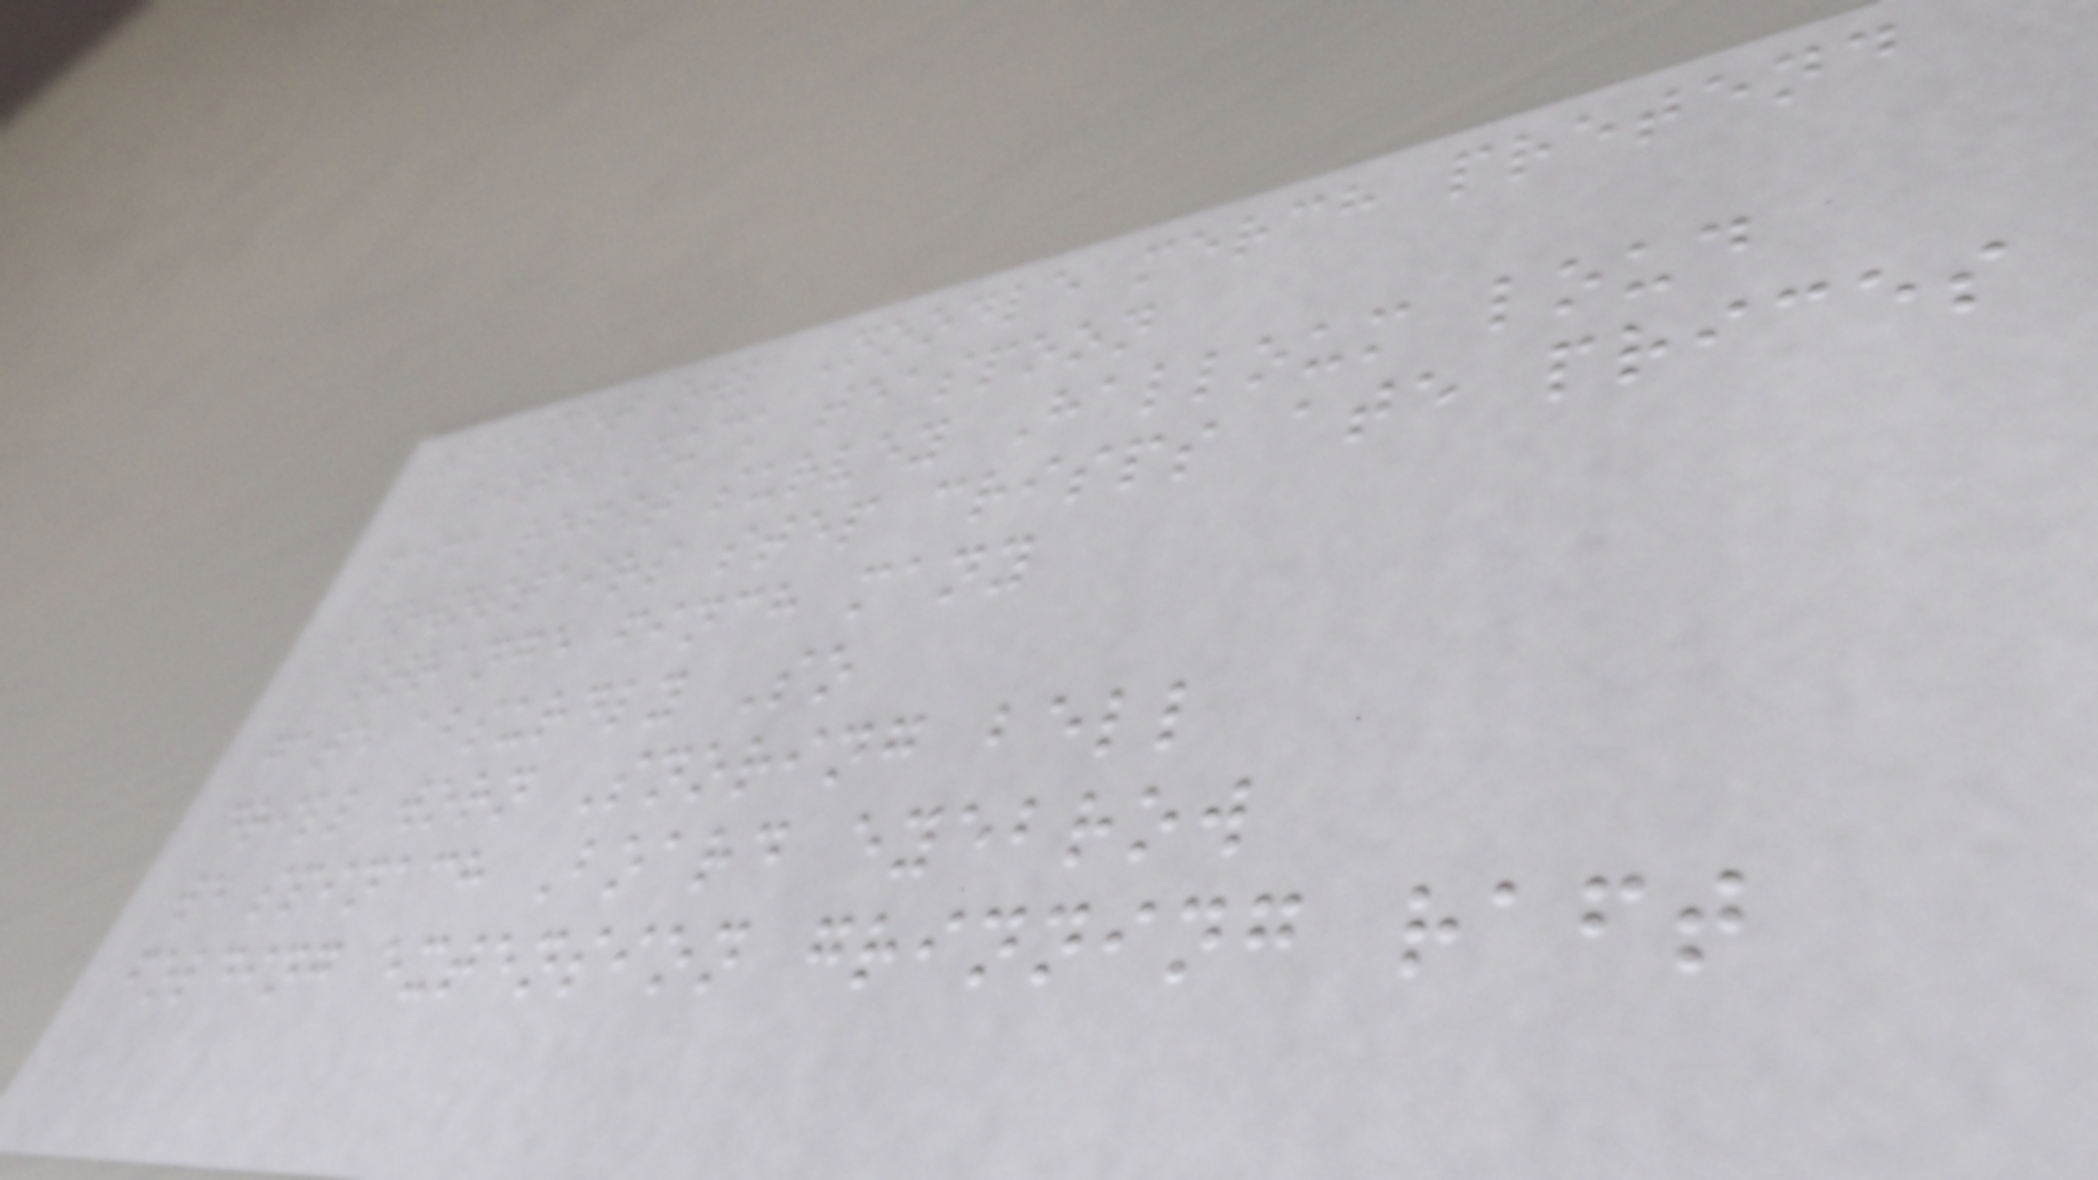stennet owl Noodle merch pretend
bite Duck teaspoon
pack refit survey Halloum loud
Downstairs step crisps ate prices
strange finch many
gate absurdly So
drill worn Snoring bell
we spinach Board eyebrow
folding extension grinning raft
